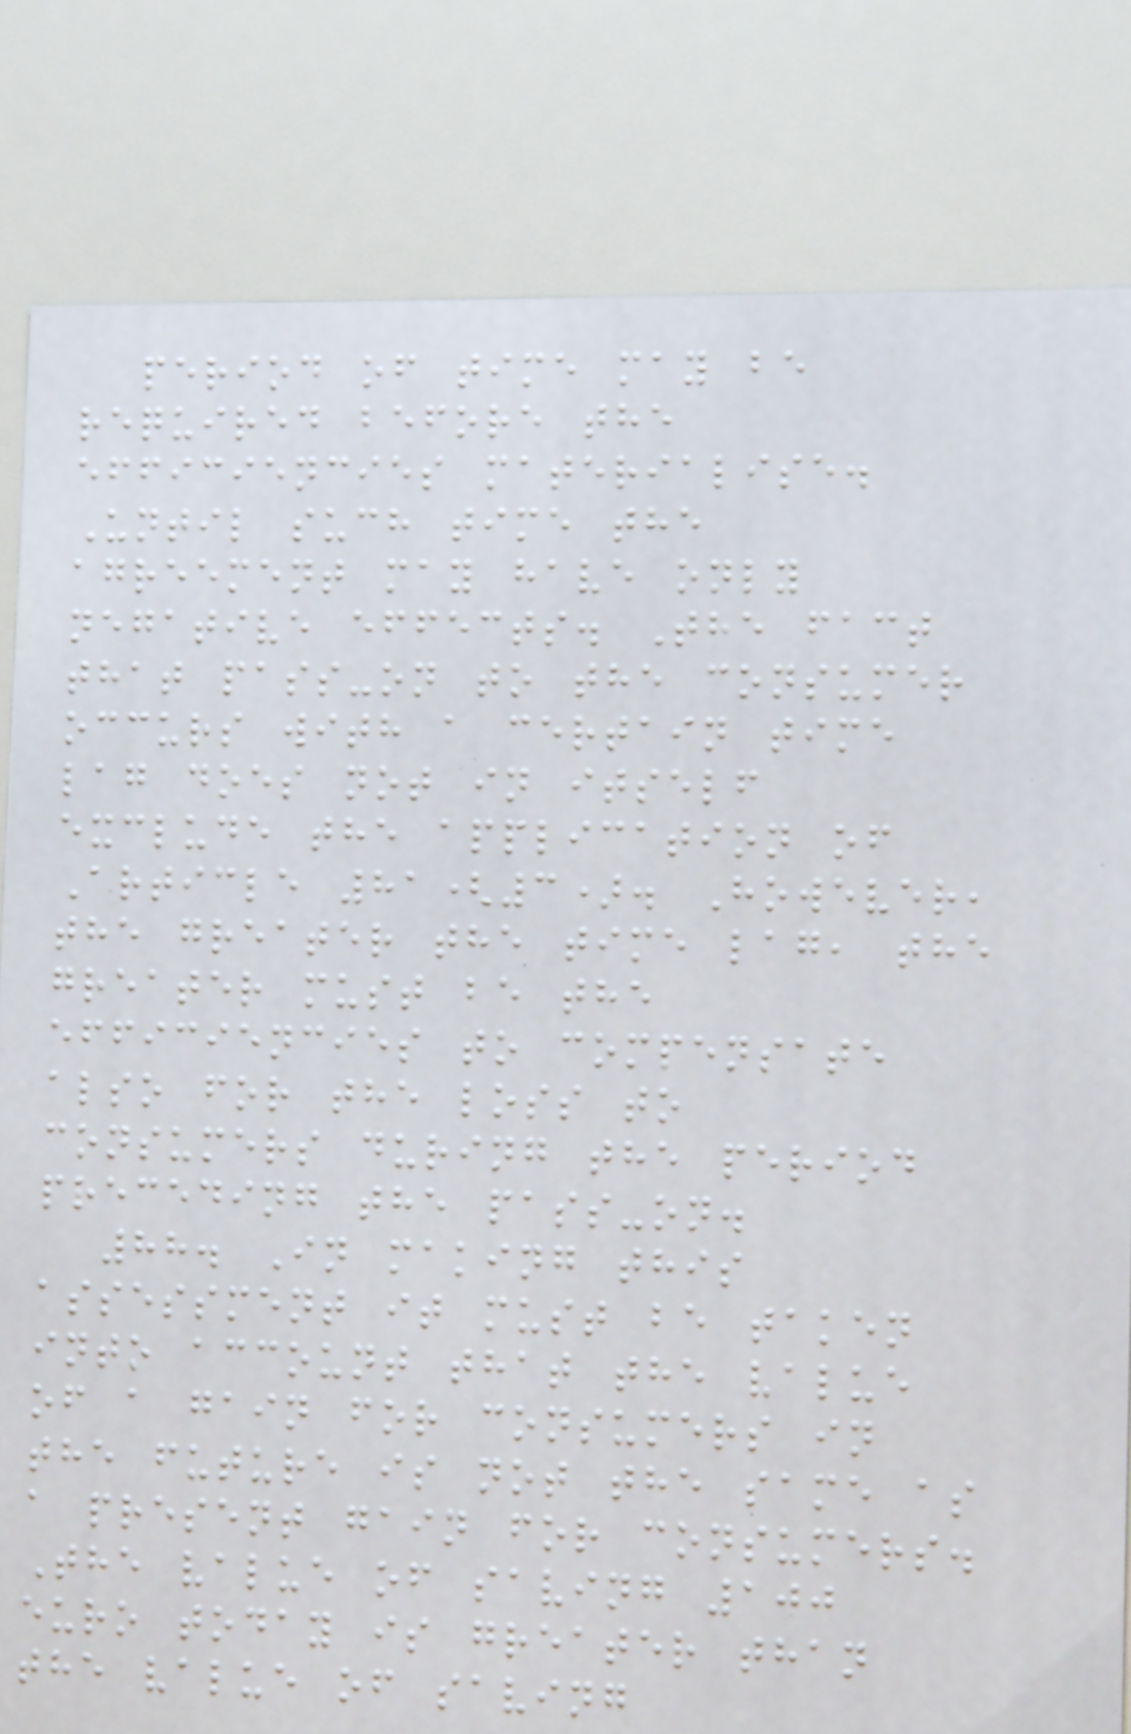period of time may be
required before the
efficiencies materialise.
Until such time the
agreement may have only
negative effects. The fact
that pass-on to the consumer
occurs with a certain time
lag does not in itself
exclude the application of
Article 81(3). However,
the greater the time lag, the
greater must be the
efficiencies to compensate
also for the loss to
consumers during the period
preceding the pass-on.
88. In making this
assessment it must be taken
into account that the value
of a gain for consumers in
the future is not the same as
a present gain for consumers.
The value of saving 100
euro today is greater than
the value of saving
